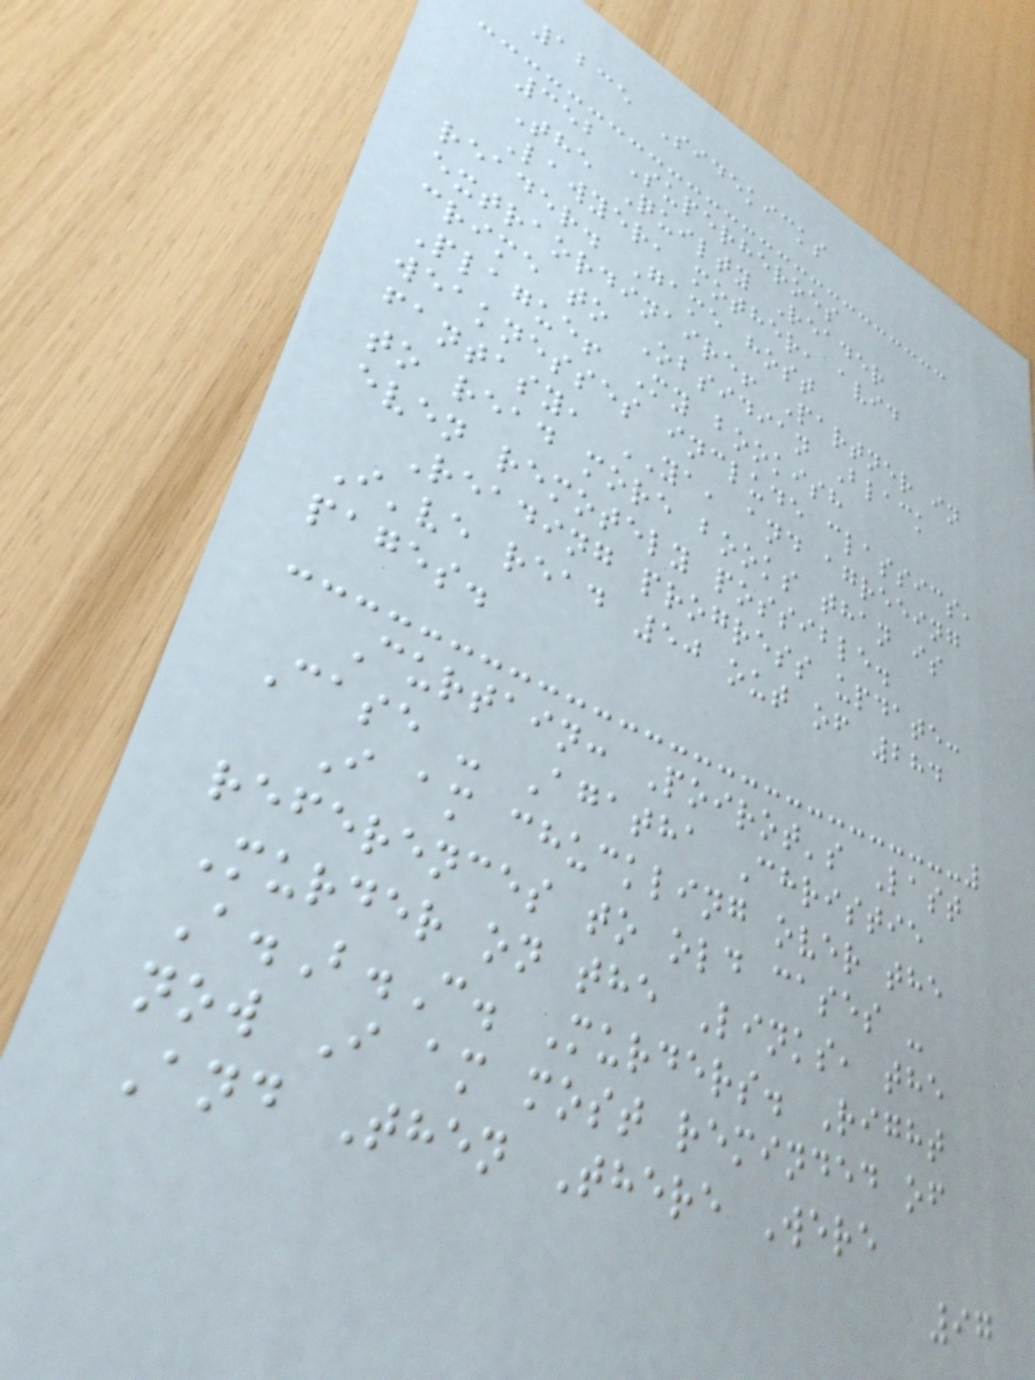1235 Sidekicks
352 Superheroes
The Quilty Reader
Lawyer, mother, avid
reader. Game host
extraordinaire! Partner in
crime to Obsidian Black
Plague! My bookish
weaknesses include classics,
fantasy, YA, and agreeing
to read more books than is
even remotely possible.
Reading progress update:
I've read 50 out of 284
pages.
Curtain: Poirot's Last
Case - Agatha Christie
I am chuckling over the
references to old cases -
Murder on the Links, the
A.B.C. Murders. Right
now I am most reminded of
And Then There Were
97
